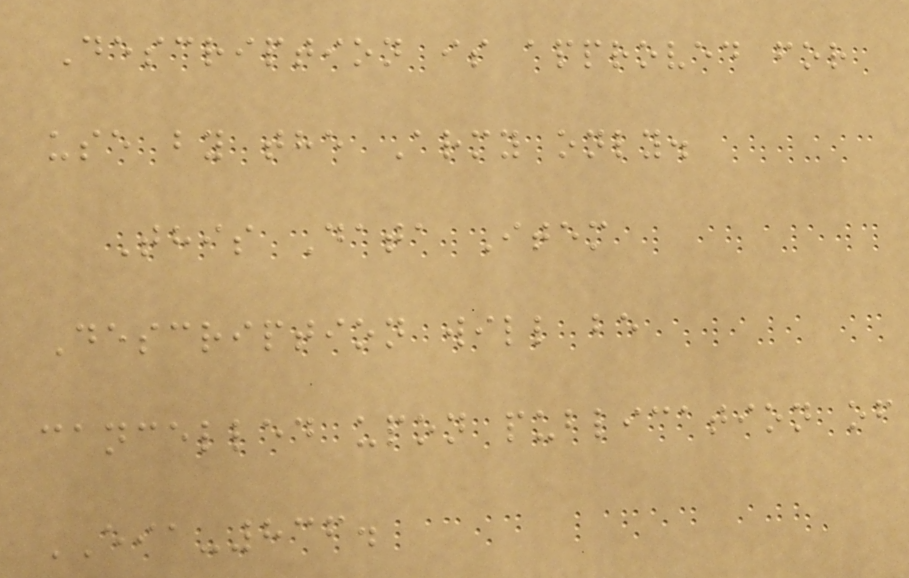Description is approved for
use by the Army only.
This Data Item
Description will be
cancelled upon publication of
EIA-836.
